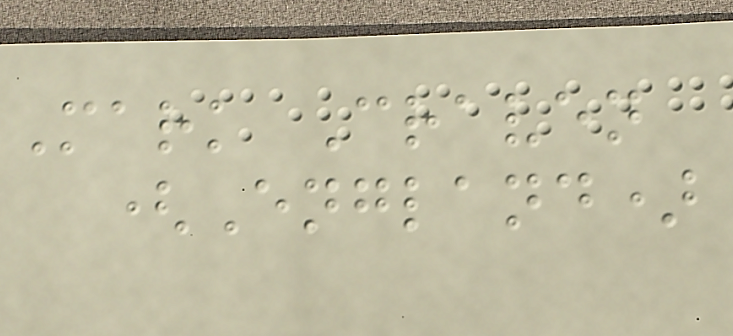Mark Craven
(England)
